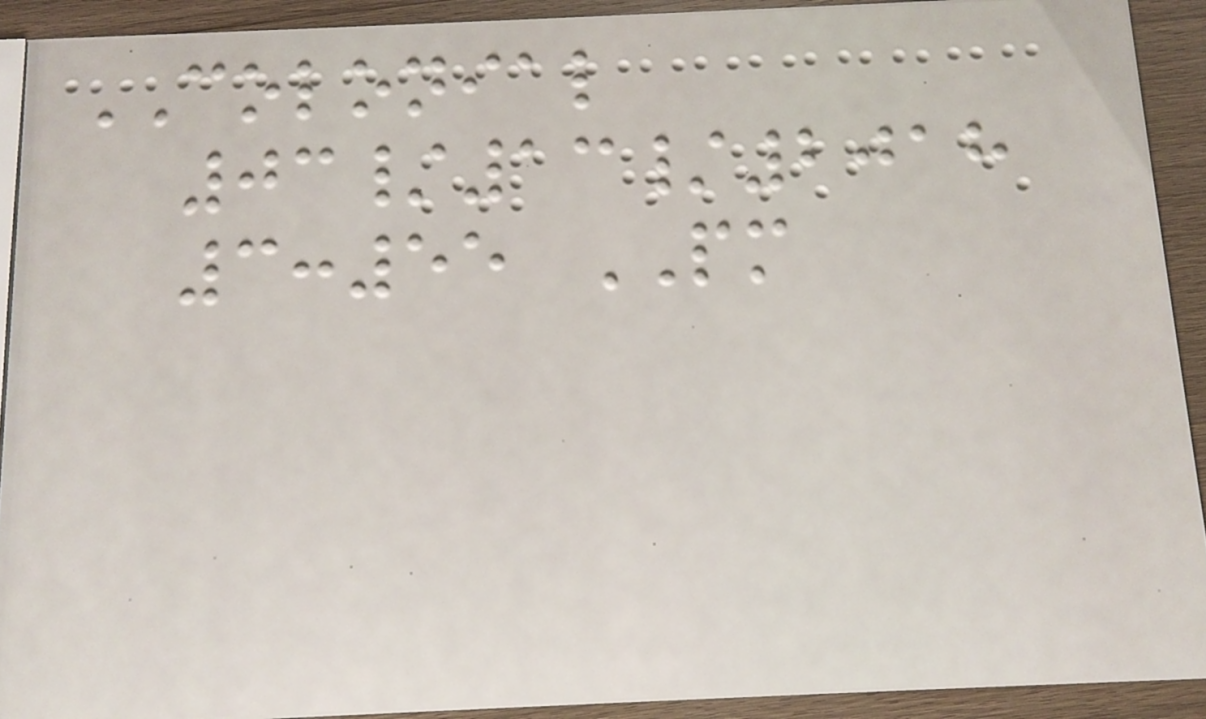COLONIAL
03/13/2018
3:55 PM
